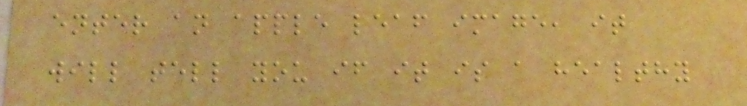enter an apple leaf image, it
will tell you if it is a healthy
